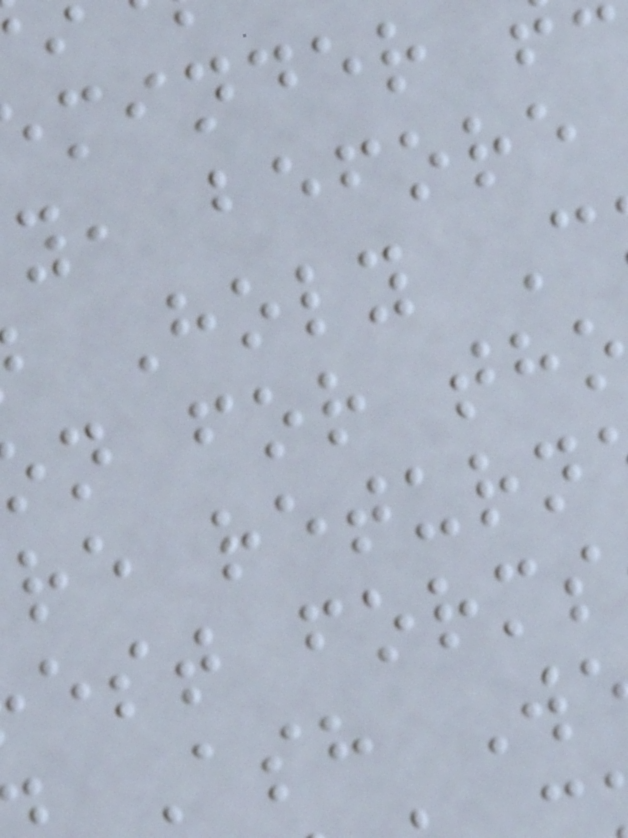minder
y, before
Holy C
n for th
re return
est forms
Ash W
